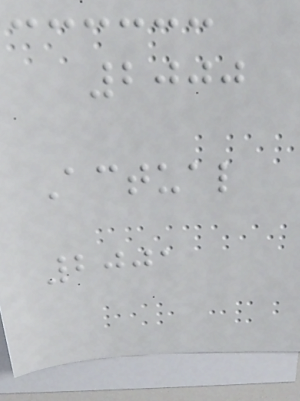2000
Actual
2001
